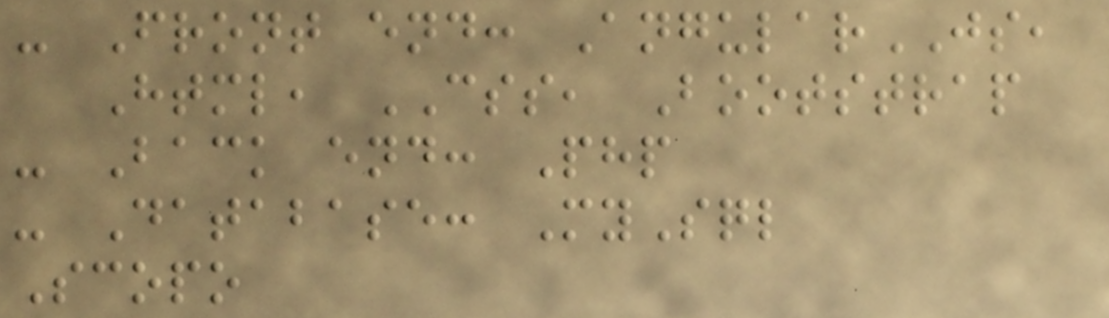- Front end: AngularJS,
Html, CSS, Bootstrap
- Back end: Php
- Database: MySql
Scopo
